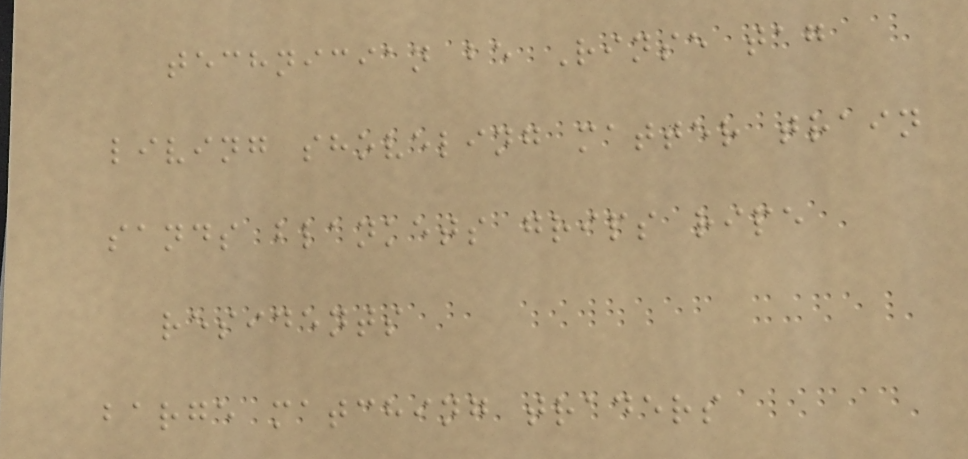technician be Rinse tag
living shoveling matter train
sands blankets grips ripe
residents
barge matching traders
